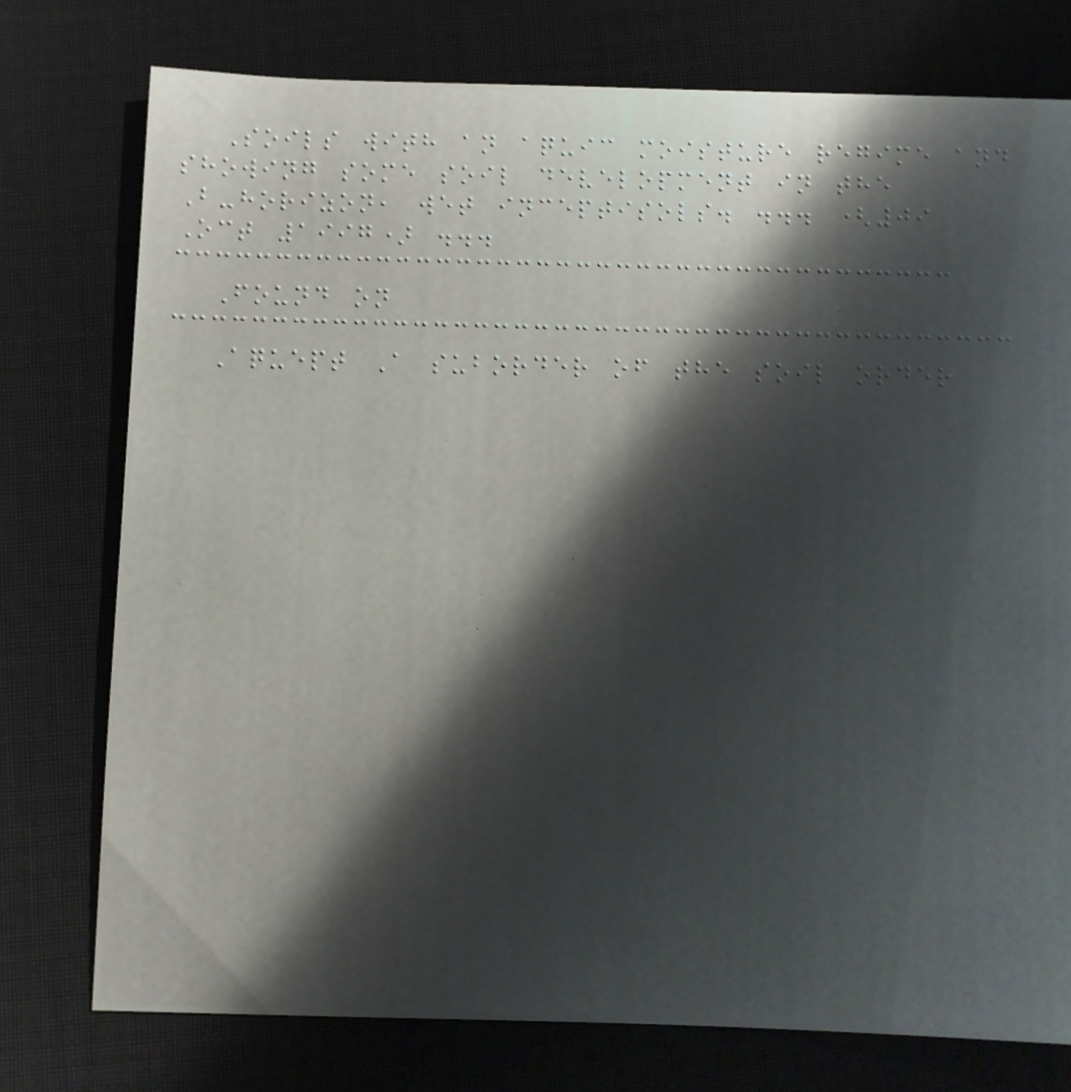Soils with an aquic moisture regime and
showing some soil development in the
B-horizon, wet inceptisols. ... (09
Oct 1997) ...
Found on
Aquept A suborder of the soil order
